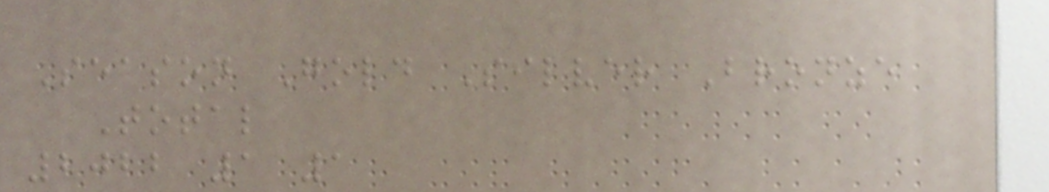Season Gold Silver Bronze
Total
2022 1 1
